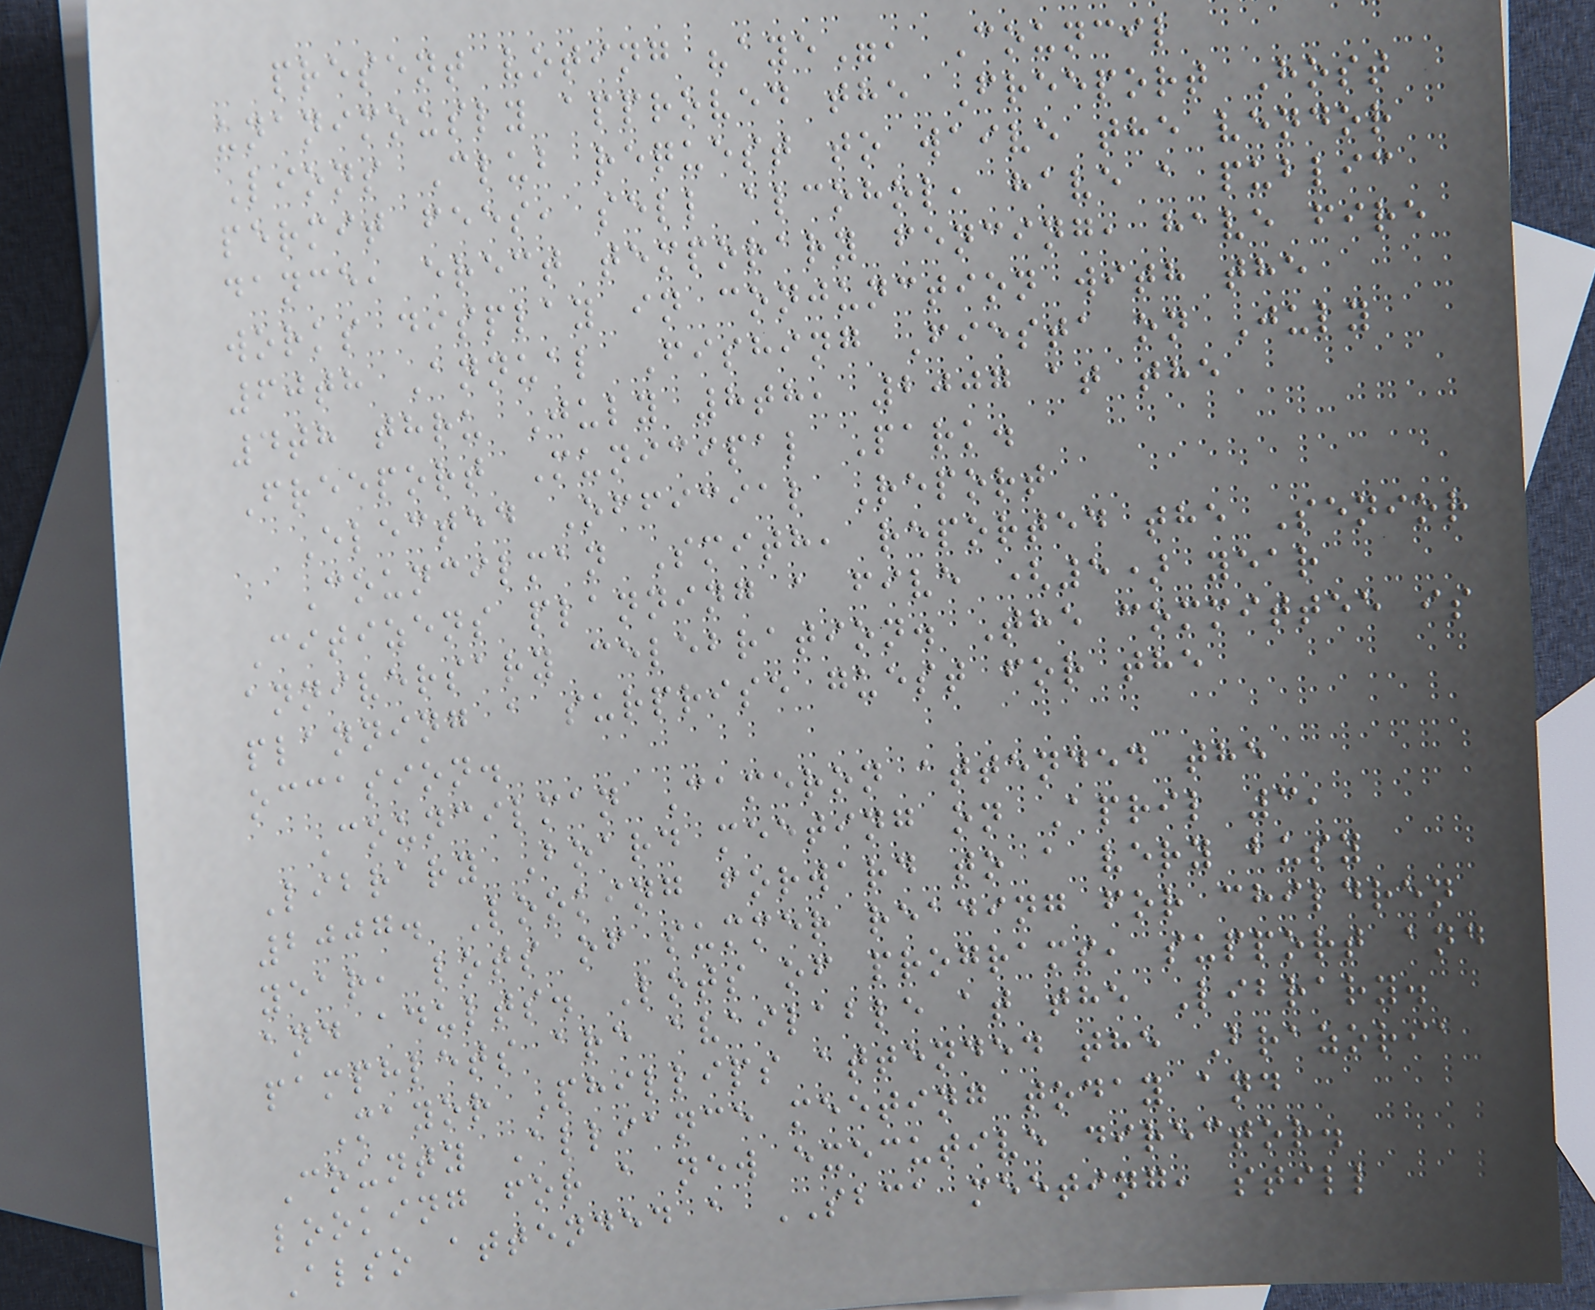present voting "aye", Council
unanimously approved the Freeport Host
Lions Club request to waive the vendor
permit fees, sell alcohol, have a public
dance, erect temporary fencing, have fire
works display in conjunction with the
60th Annual Fishing Fiesta on July
4th thru July 8th, 2007 at the
Freeport Municipal Park.
Elected Official Report
Councilman Smith, reported the Senior
Citizens planning a five (5) year
anniversary celebration. The committee is
planning a surprise guest for the
occasion.
Councilman Cameron attended the
Library Board meeting on April 3,
2007. Looking forward to a very busy
year, lots of summer reading for children
and adults. Lots of programs, support and
pamphlets are available at the Library.
Mayor Phillips attended the Brazoria
County Alliance meeting today and
looking for a new executive director.
Also attended a SBCA meeting, still
